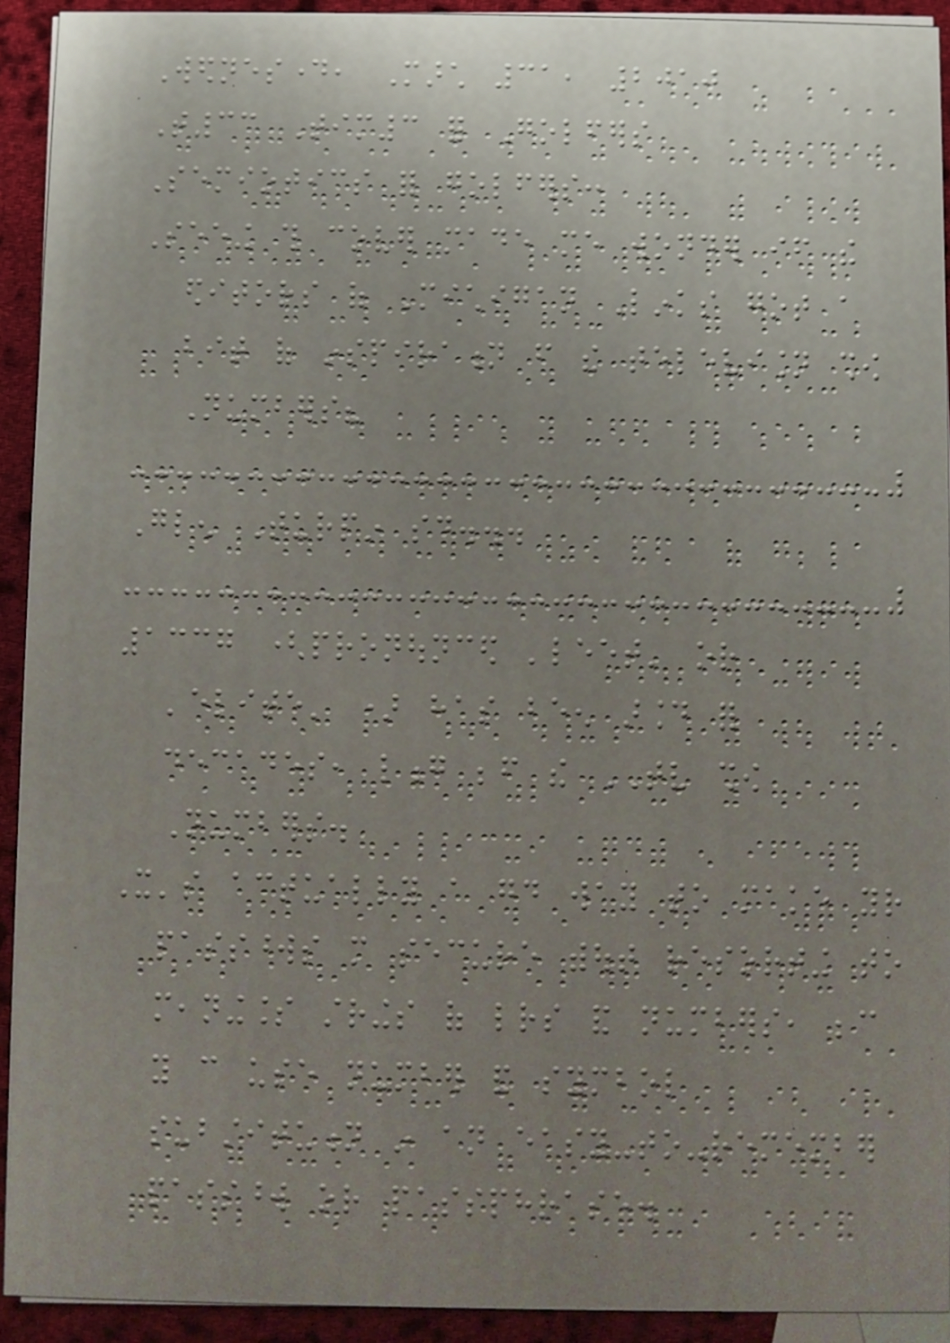Wednesday, March 31, 2010
T33 Tim3 for Golfers
Semiotics for golfers:
Seeing this cover made me wonder if the
editors of Michigan Links got a
bit of inspiration from the television show
Numbers?
Glen Turpin said...
1337 (pronounced 'leet' or
'elite' ) has been around for
decades, long before the TV show
Numbers.
It's actually a good way to make your
passwords more secure without resorting to
meaningless strings of letters and numbers, because
you can use number and symbol
substitution in an easy-to-remember
password or passphrase.
